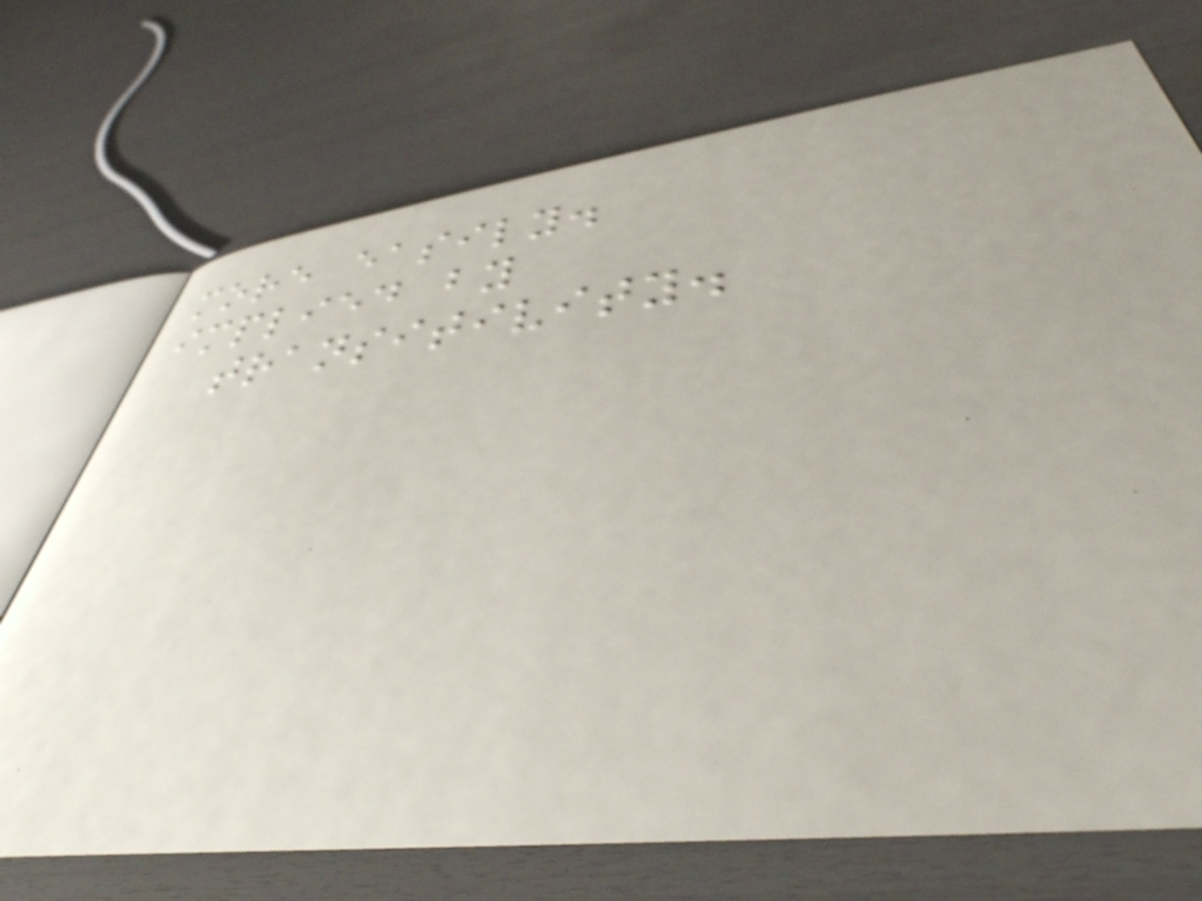more easily.
implied by
transitivity.
